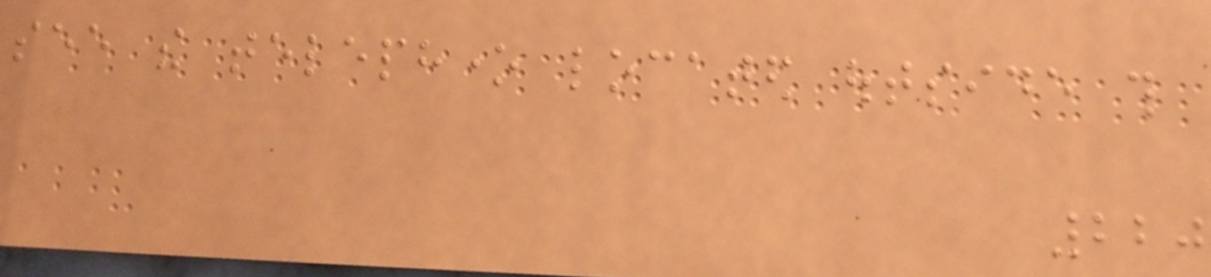see the telephone located outside this
220
